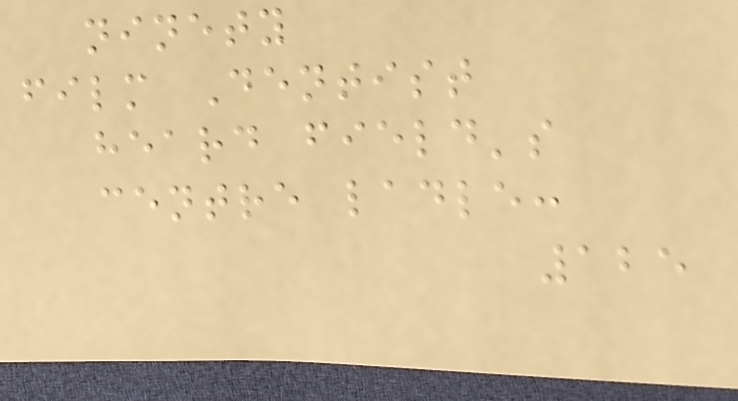ninety
film Dentist
heard field's
centre ladle:
125
